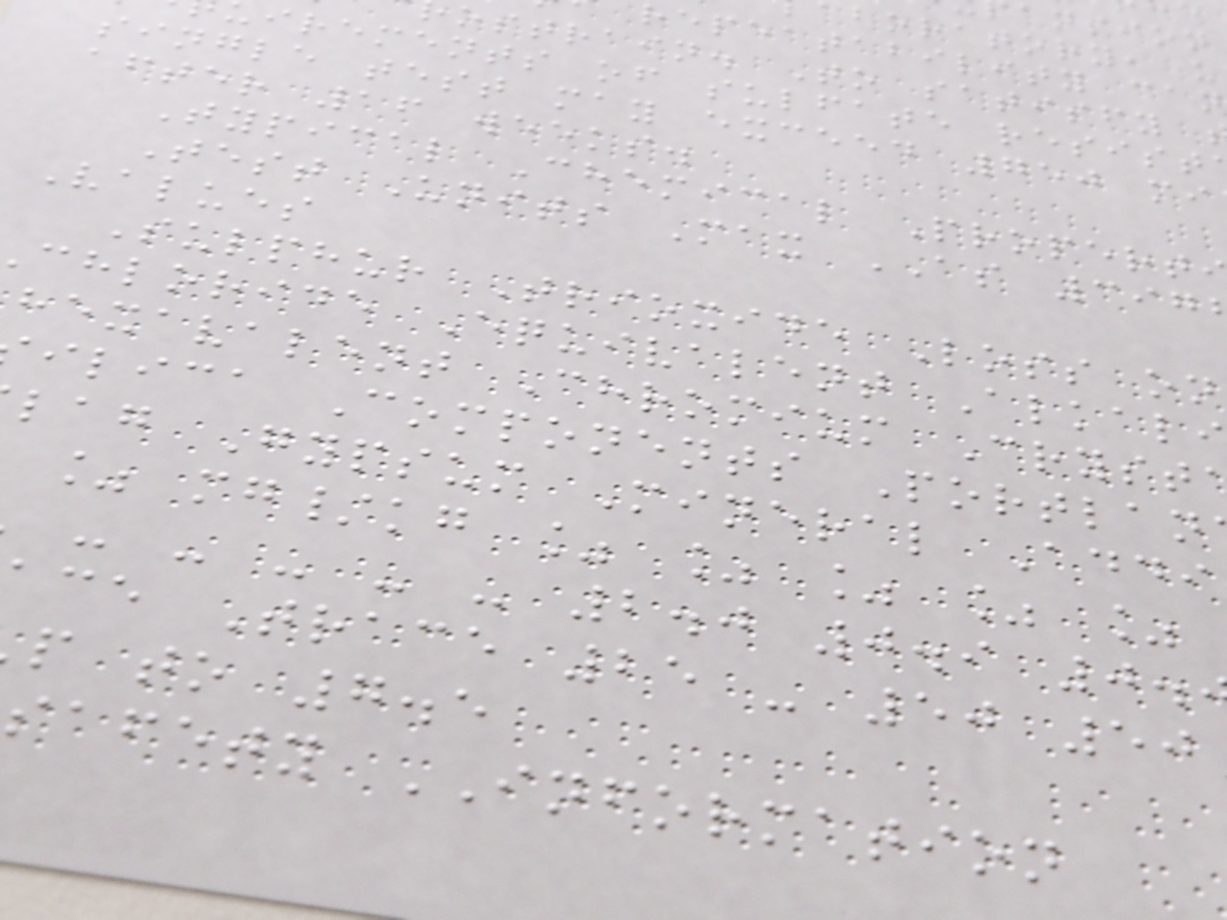boratory, u
repeatability can
ostrain. To satisfy
irements of sulfate resist
single test may exceed 750 mi
after 16 weeks.
Typical Chemical Propert
Test Units Max AS 397
Values
Sulphur Trioxide Loss on
chloride Equivalent Alkal
hexavalent Chromium Cryst
ilica Components Portlan
lag Gypsum Mineral Addi
% mg/kg % % % % %
- - - - - 2.0 0.9 0.
ce Trace 25 - 50 50
p to 7.5
safety INFORMATION
